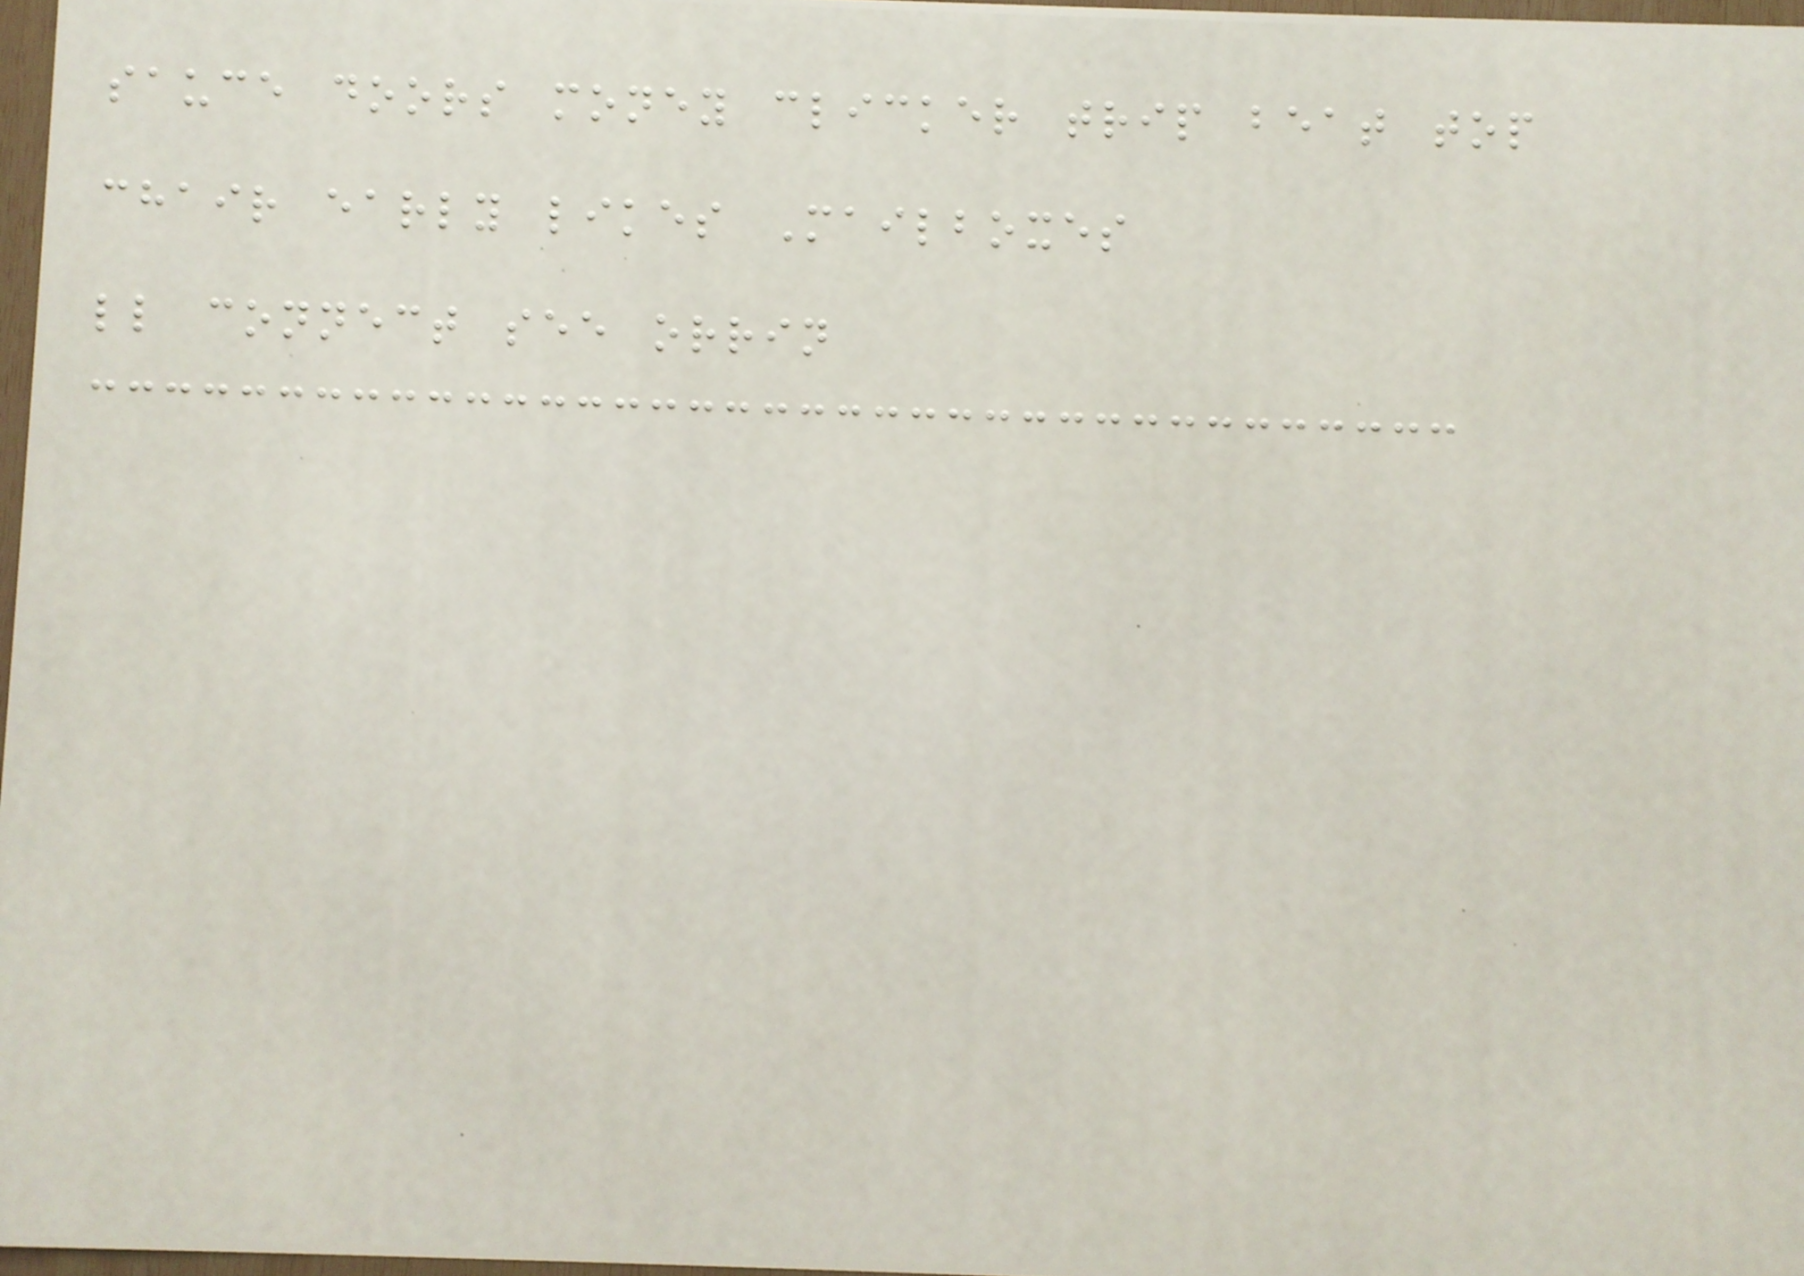sauce doors money clicker trip beat top
chair early likes Mailboxes
ll connect see orrin
